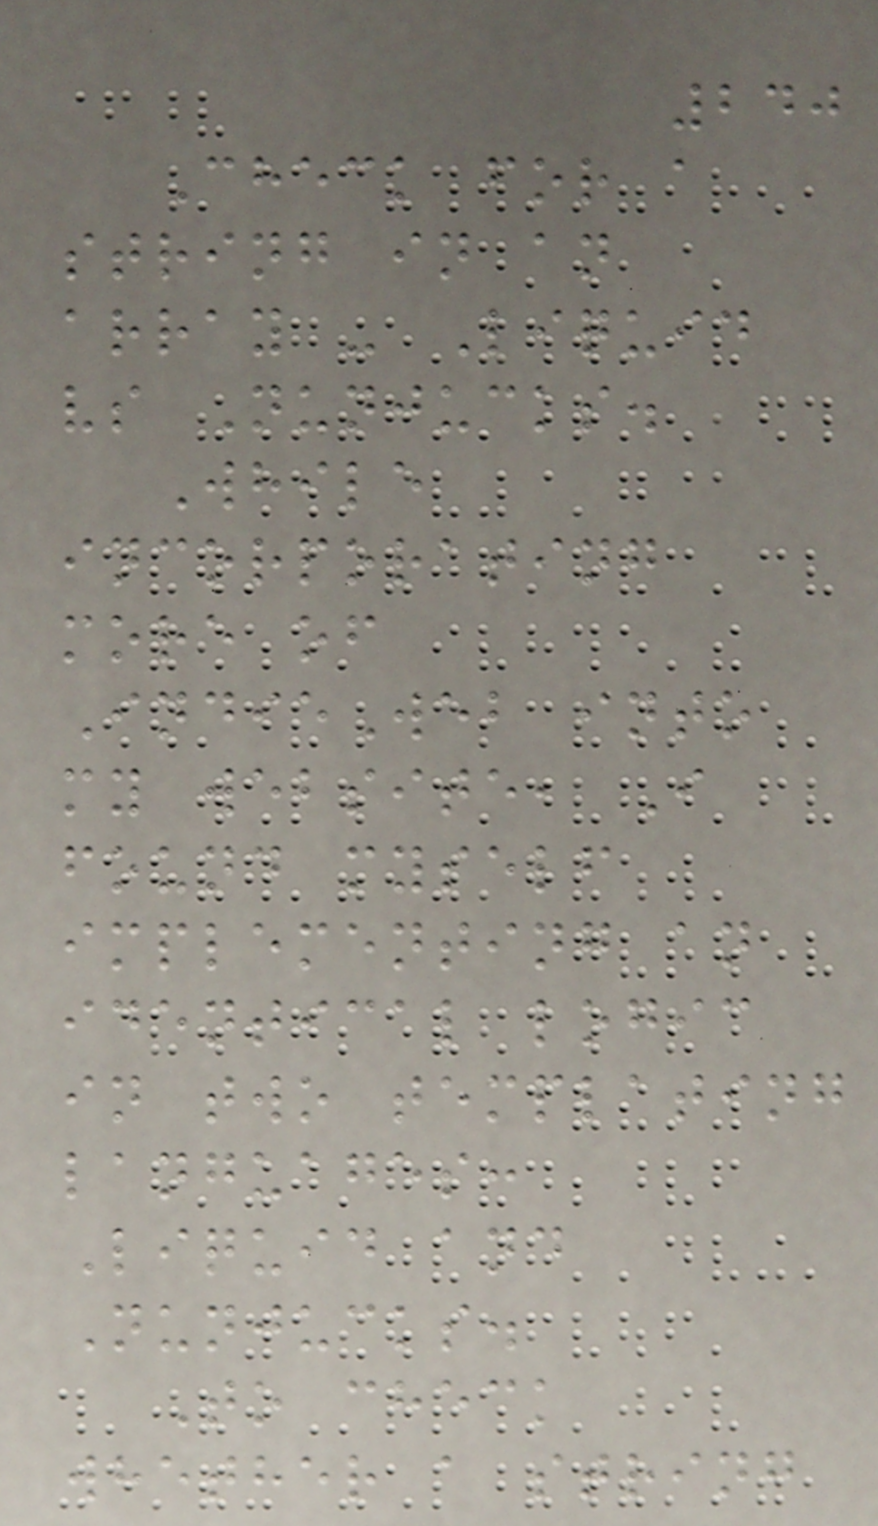240
Check for a
string in an
array - Liquid
vs Nunjucks.
While
incorporating
more of
IndieWeb into
my website, I
found myself
implementing an
identical logic
in two templating
languages:
Liquid and
Nunjucks.
To check
whether a string
